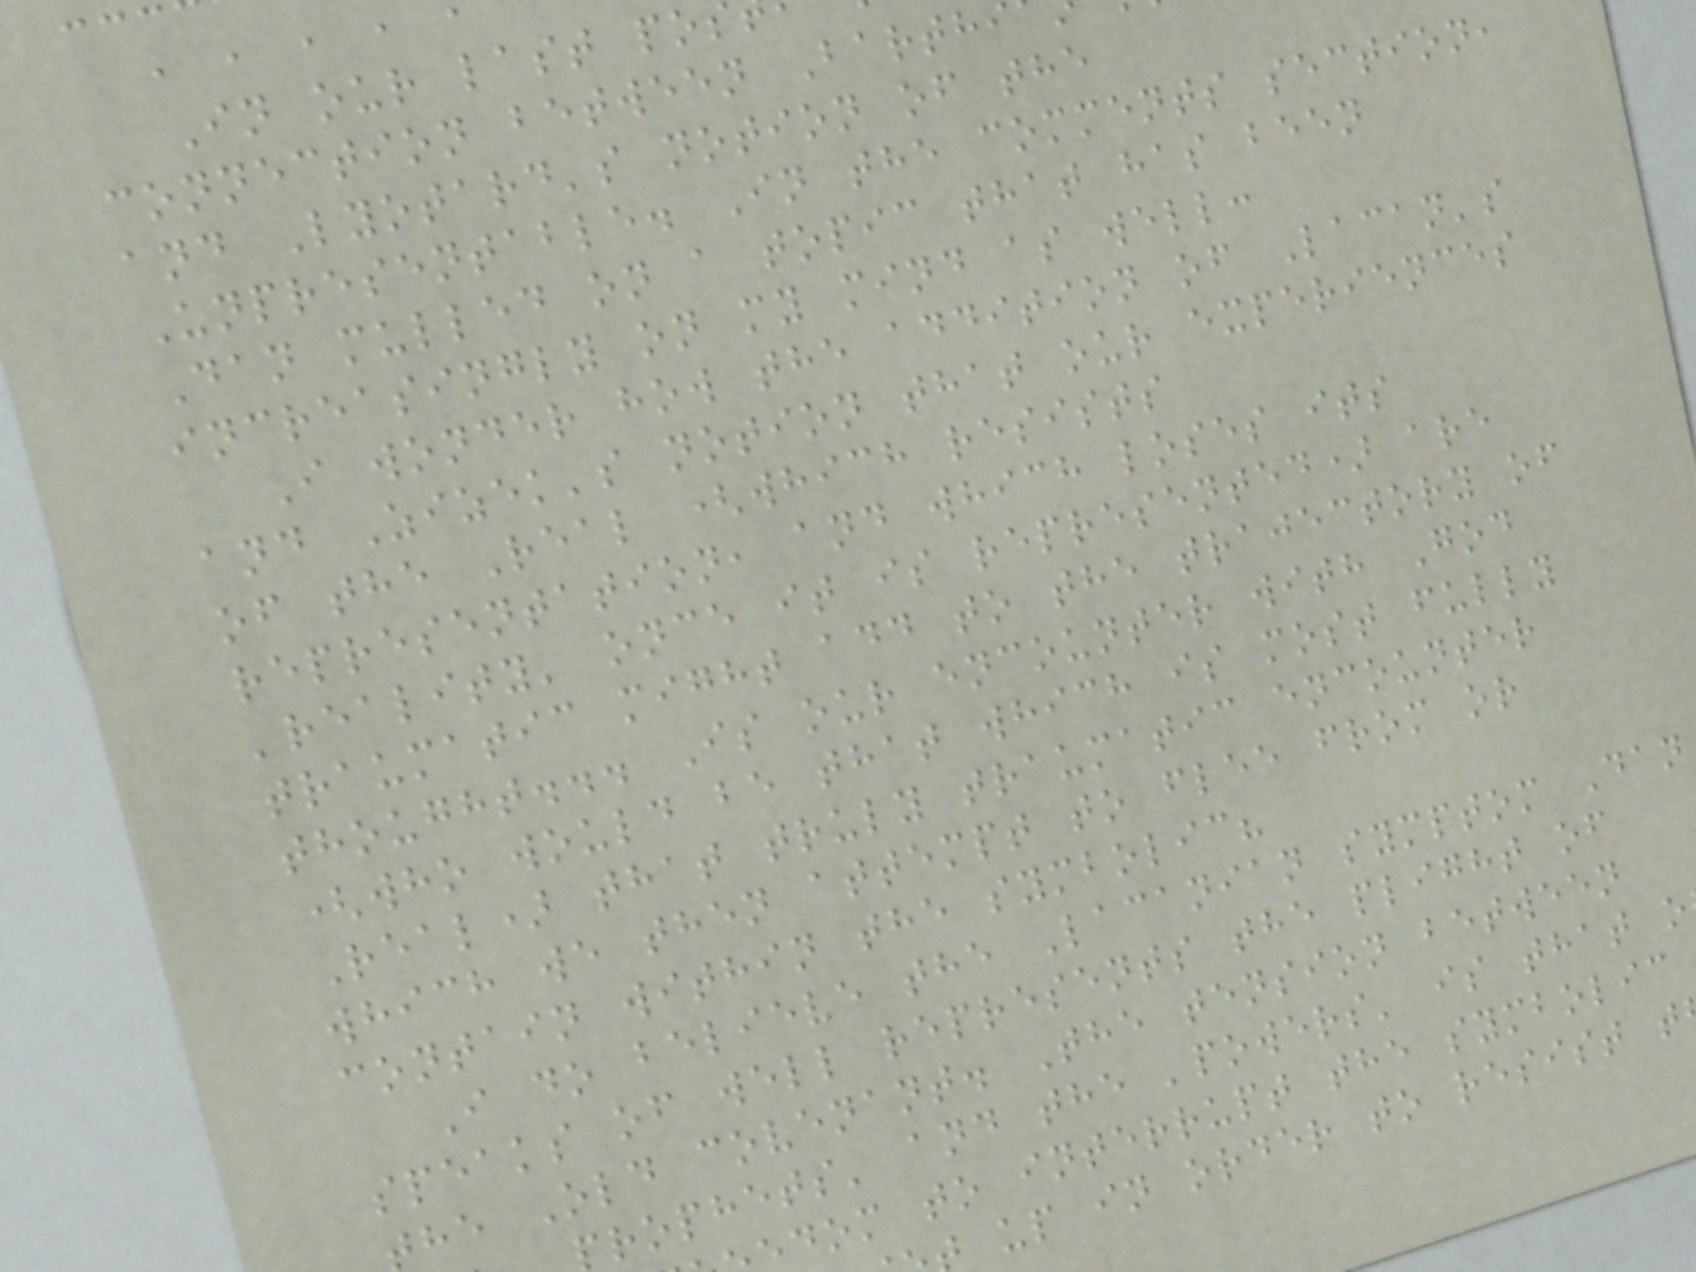, , , ,
In our last po
connection between Barthi
and Lyotard's notion of the
Unpresentable. In the comments section,
Dan mulled on a topic that has been
increasingly on my mind as well:
I wonder how the addition of Lacan's
and Zizek's notion that our experiences
of the Real (which resists
representation, and which loses its
'reality' once it is represented) are
traumatic might add to the trajectory of
thought... Is our encounter with God
(who would be that which is most fully
Real) that truly traumatic encounter
which we then attempt to flee from or
contain within the symbolic?
I do believe the Lacanian symptom Dan
speaks of well represents the plight of
he Old covenant. The tension between
rophets' and the 'powers' is that o
dom to interrupt the symbolic
up in order to resist t
